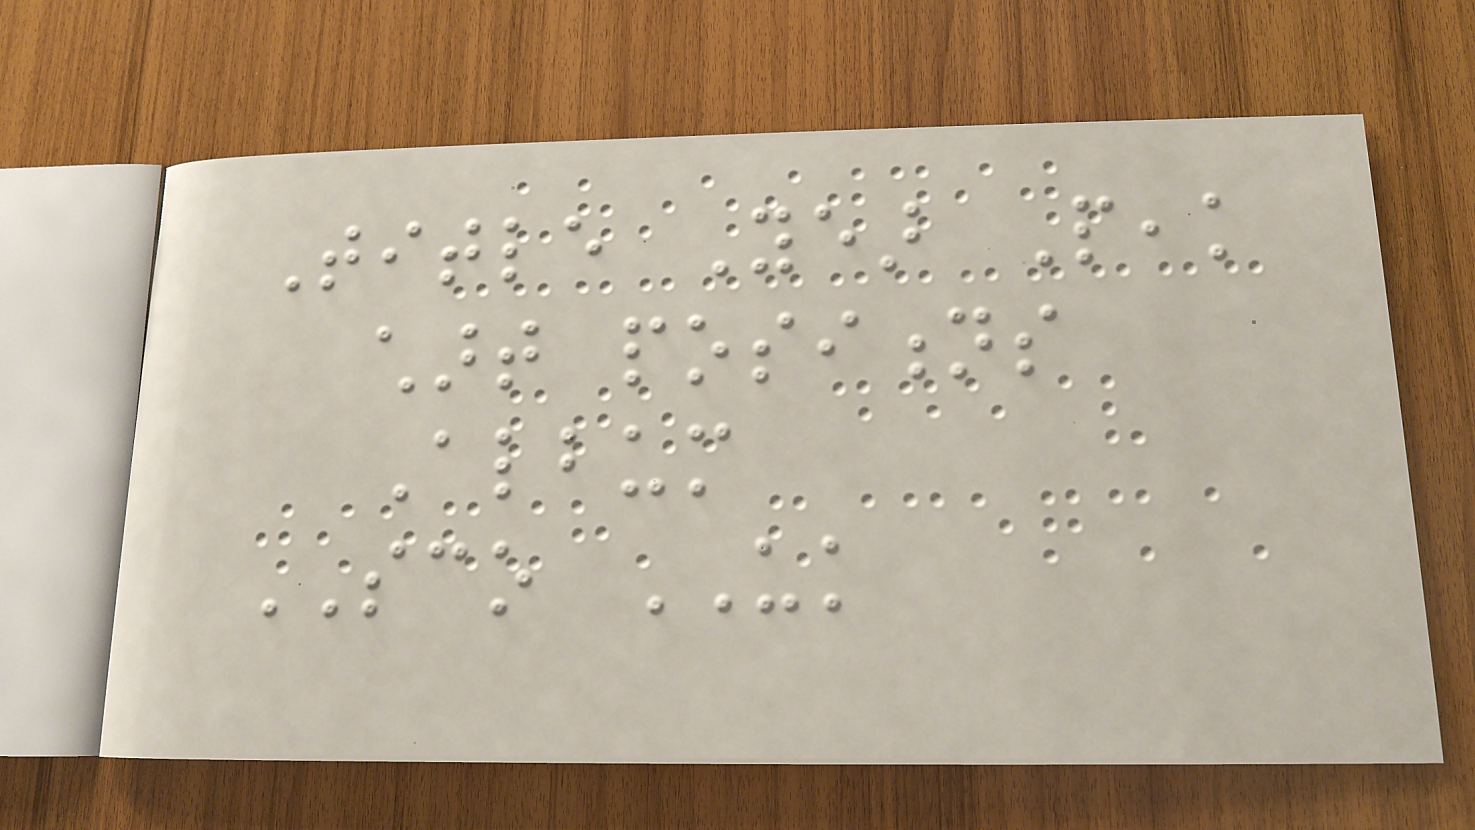Title Year Peak
chart positions
Album
SCO UK
